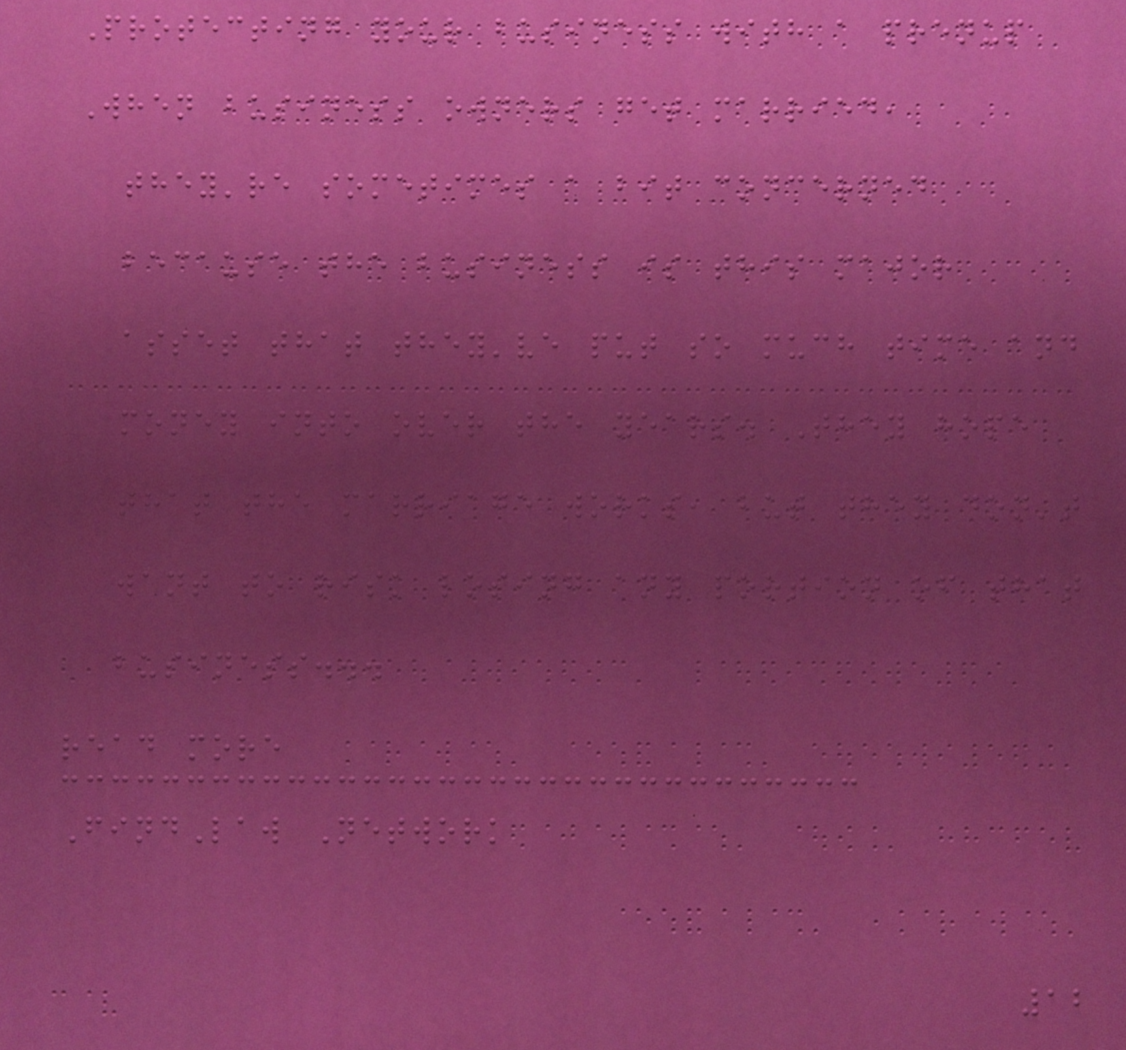Protecting your business with a prenup
When business owners get married,
they're sometimes a bit concerned
because the business is this major
asset that they've put so much time and
money into over the years. They hope
that the marriage works, but they don't
want to risk losing any portion of that
business...
read more
FindLaw Network
12
